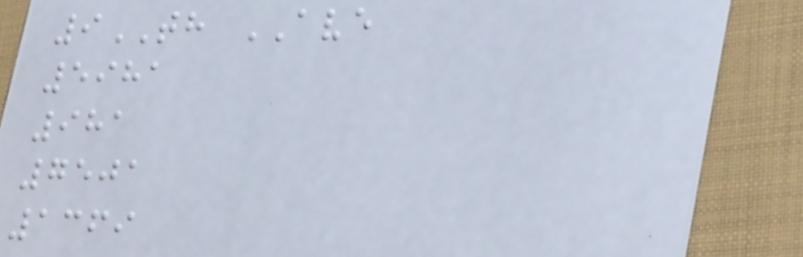9TH AVE
5981
981
7501
1369
